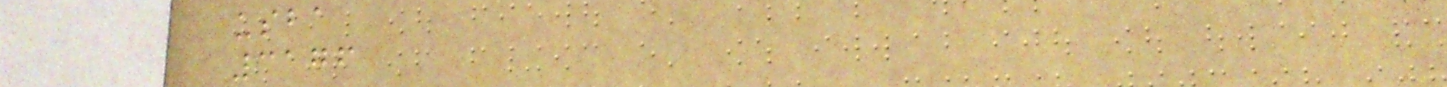usba
3176
